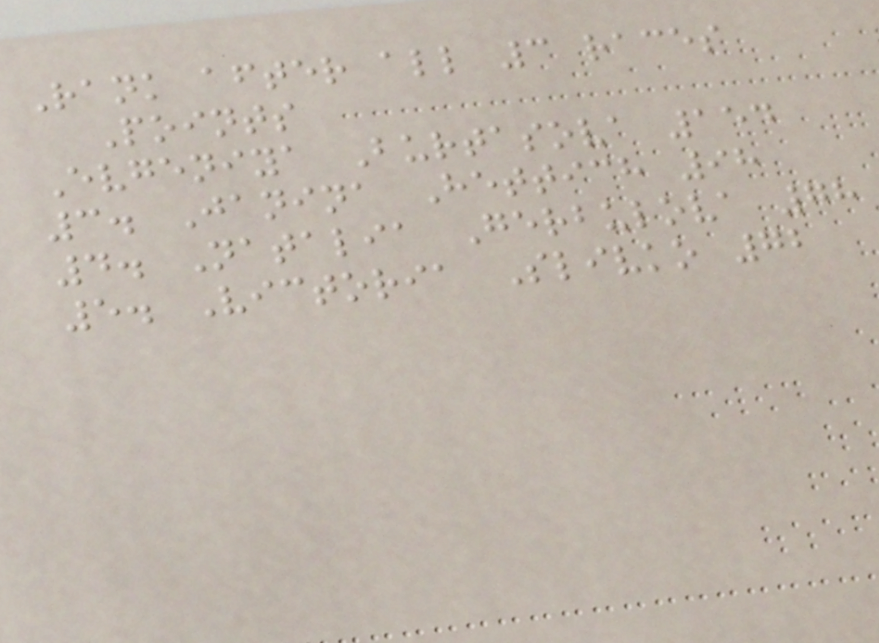Rank after all 3 races
Points
Evgeniya Burtasova 154
3. Janina Hettich 98
4. Natalia Gerbulova 78
5. Victoria Slivko 72
